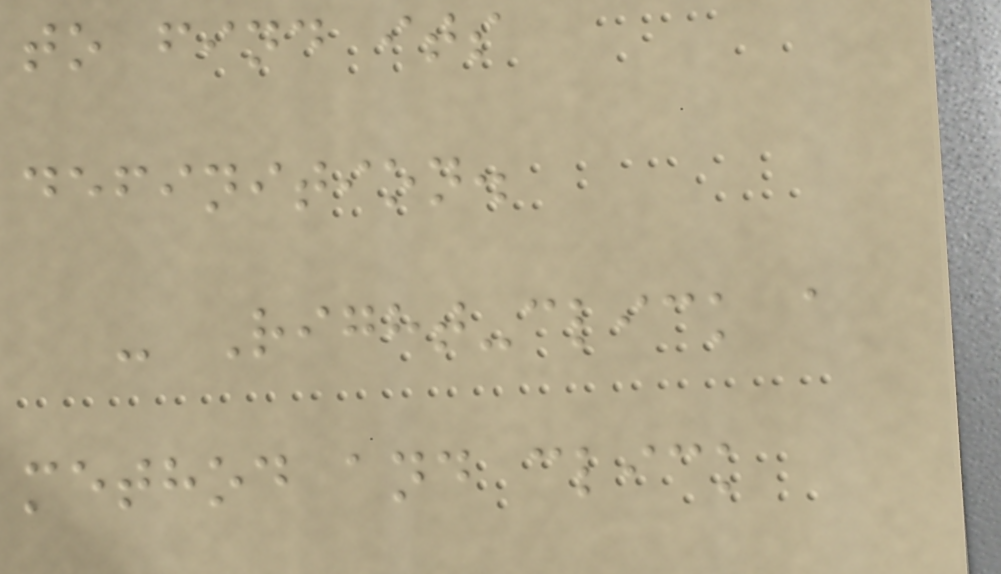to find its
definition.
- Right-click a
method and click
